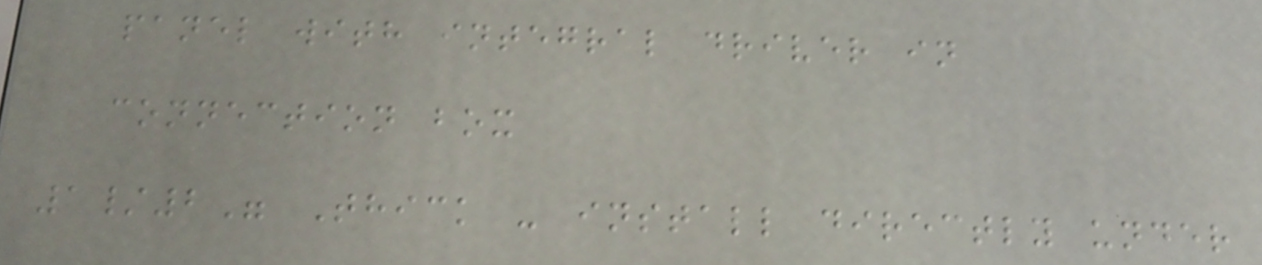panel with integral driver in
connection box
1/2" Thick - install directly under
